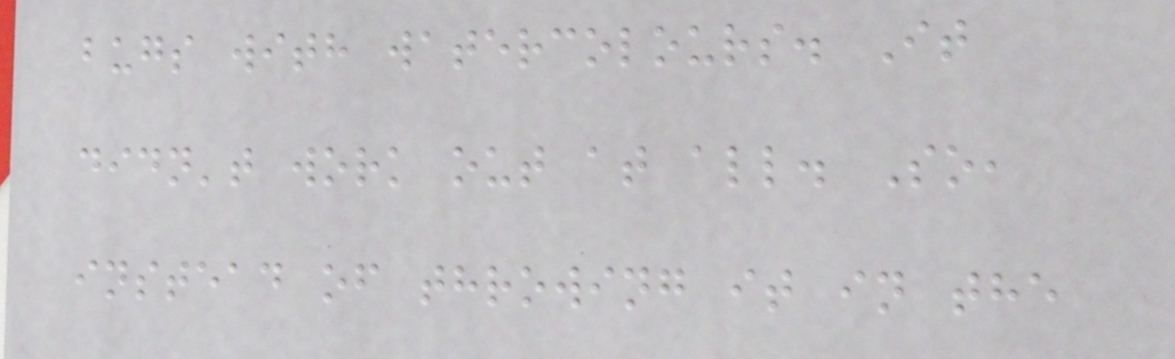bugs with watercolours. It
didn't work out at all. So,
instead of throwing it in the
